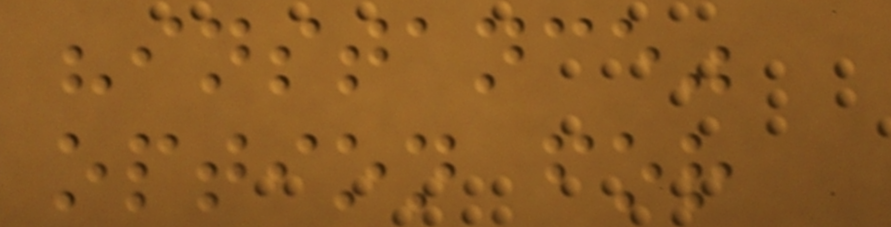"instance"
option for
